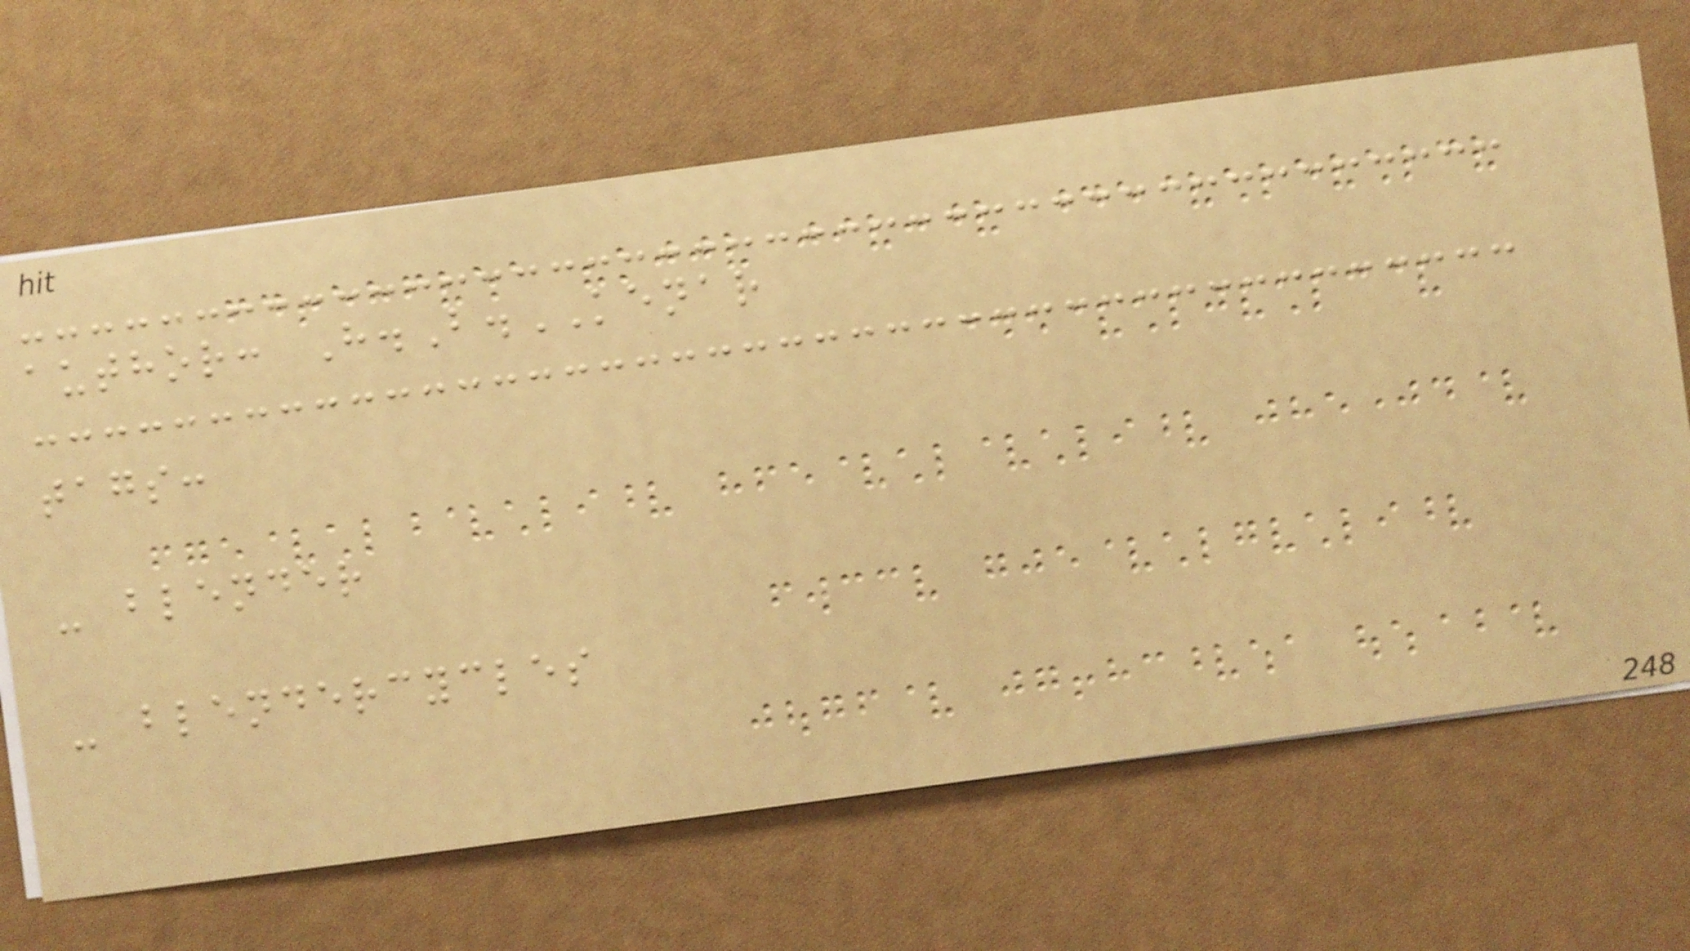author: H.B.KENAR
tags:
- blender
- blendercycles
